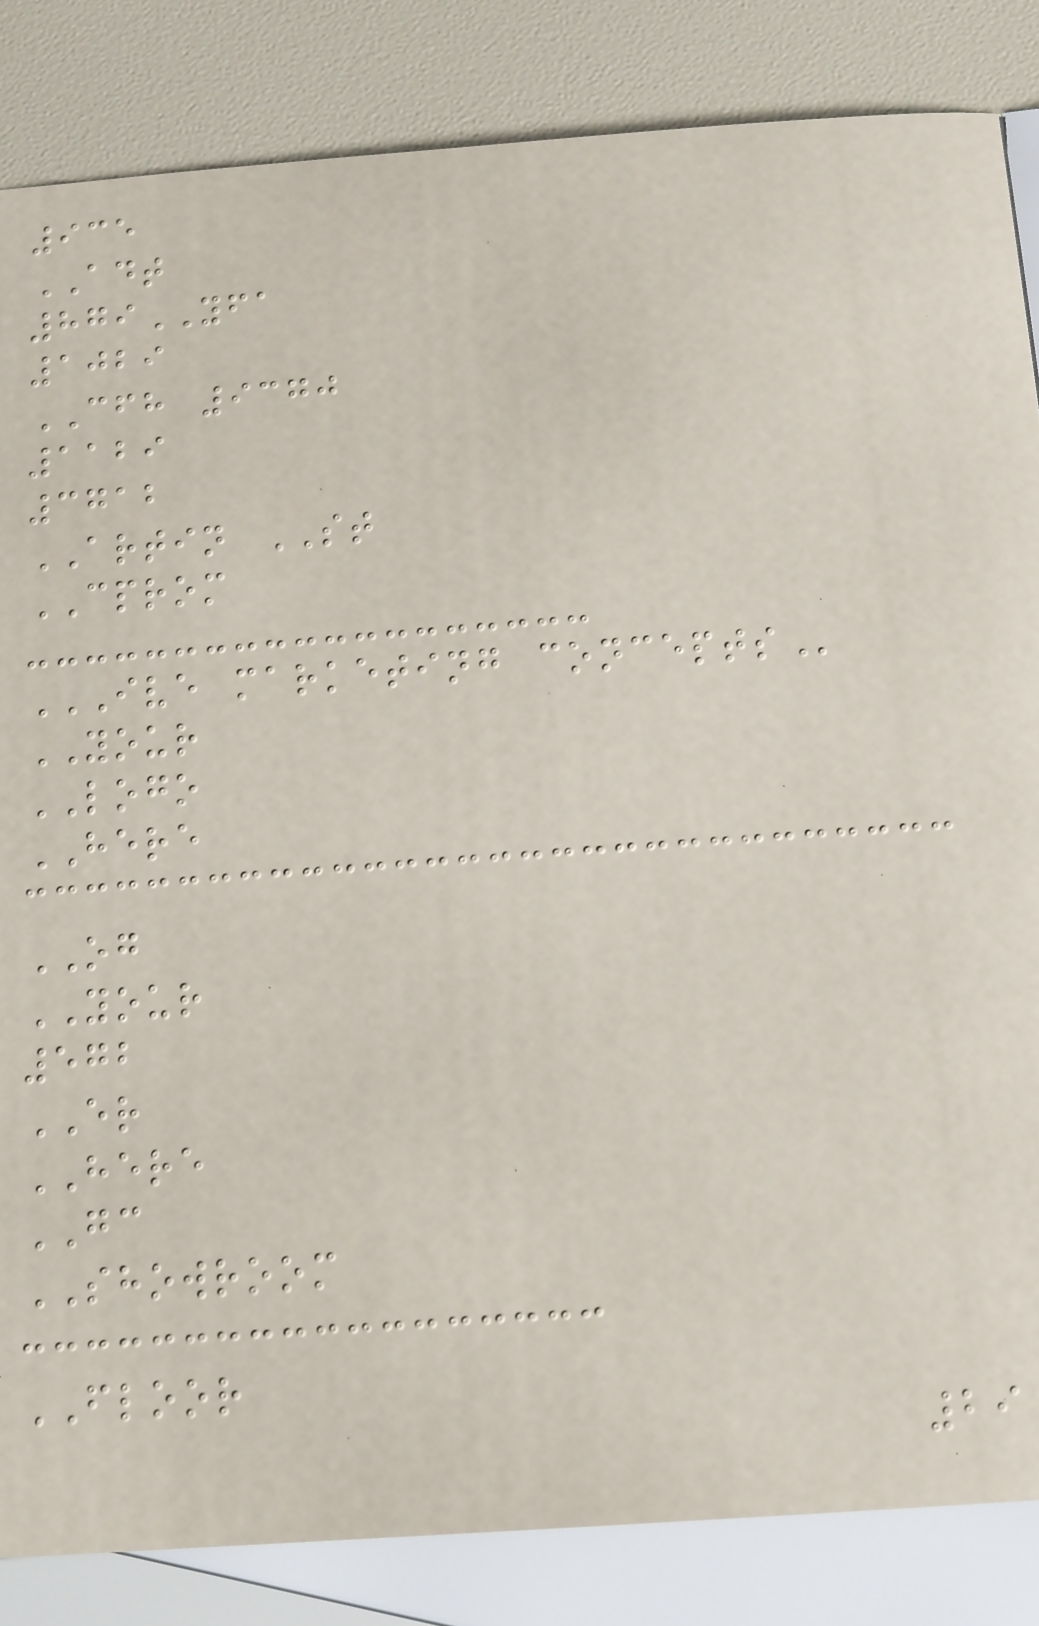935
ADT
879YFA
1029
CFH 9370
1129
3712
ARTIN ST
CPROM
IVE MARKETING CONCEPTS
YOUR
LOGO
HERE
OG
YOUR
572
ER
HERE
GC
SHOWROOM
FLOOR
29
